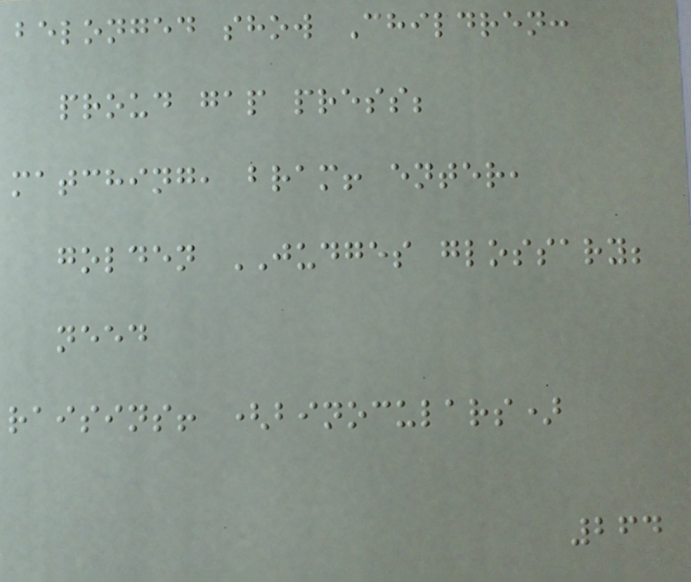belonged show Children:
proud gap press;
matching, bram! enter,
golden JUDGES glossary;
need
raisins! (binoculars)
264
